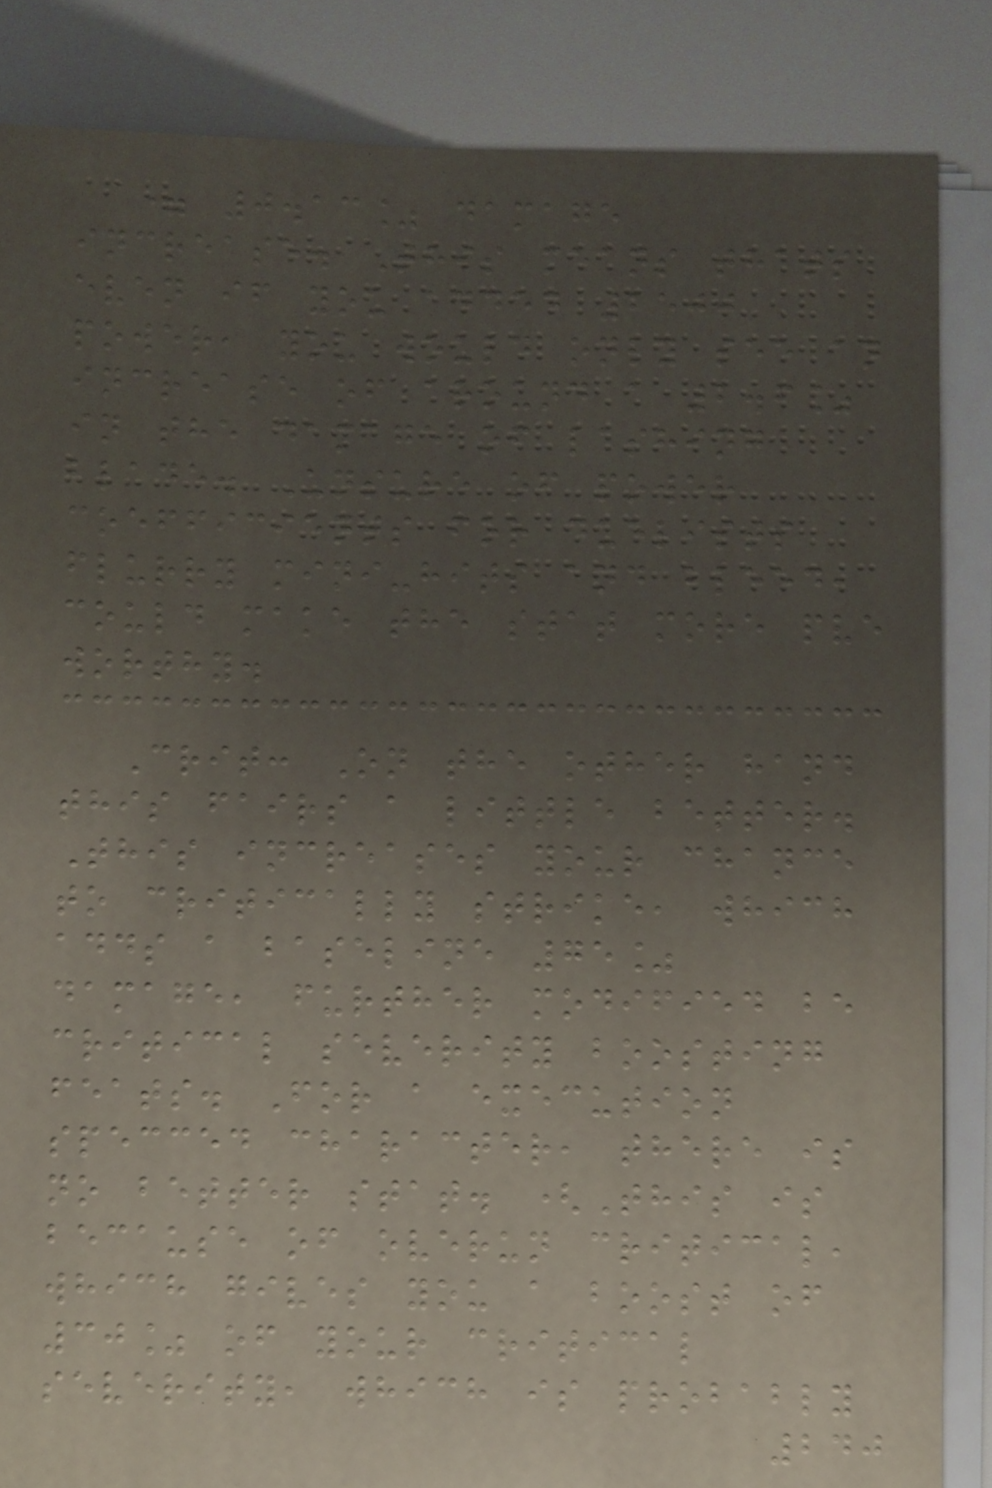= 0.13% damage
increase. This means thats
even if you added 2500
power, you would only see an
increase of around a 2.6%
in the damage of lashing
blade. Unsure of power
coefficients for duelists
flurry mini-hits and bleed,
could make the stat more pve
worthy.
Crit: On the other hand
this fairs a little better.
This increases your chance
to critically strike, which
adds a baseline 75%
damage, further modified be
critical severity boosting
feats. For a execution
specced character, there is
no better stat. (This is
because of overun critical,
which gives you a boost of
30% of your critical
severity, which is probably
240
